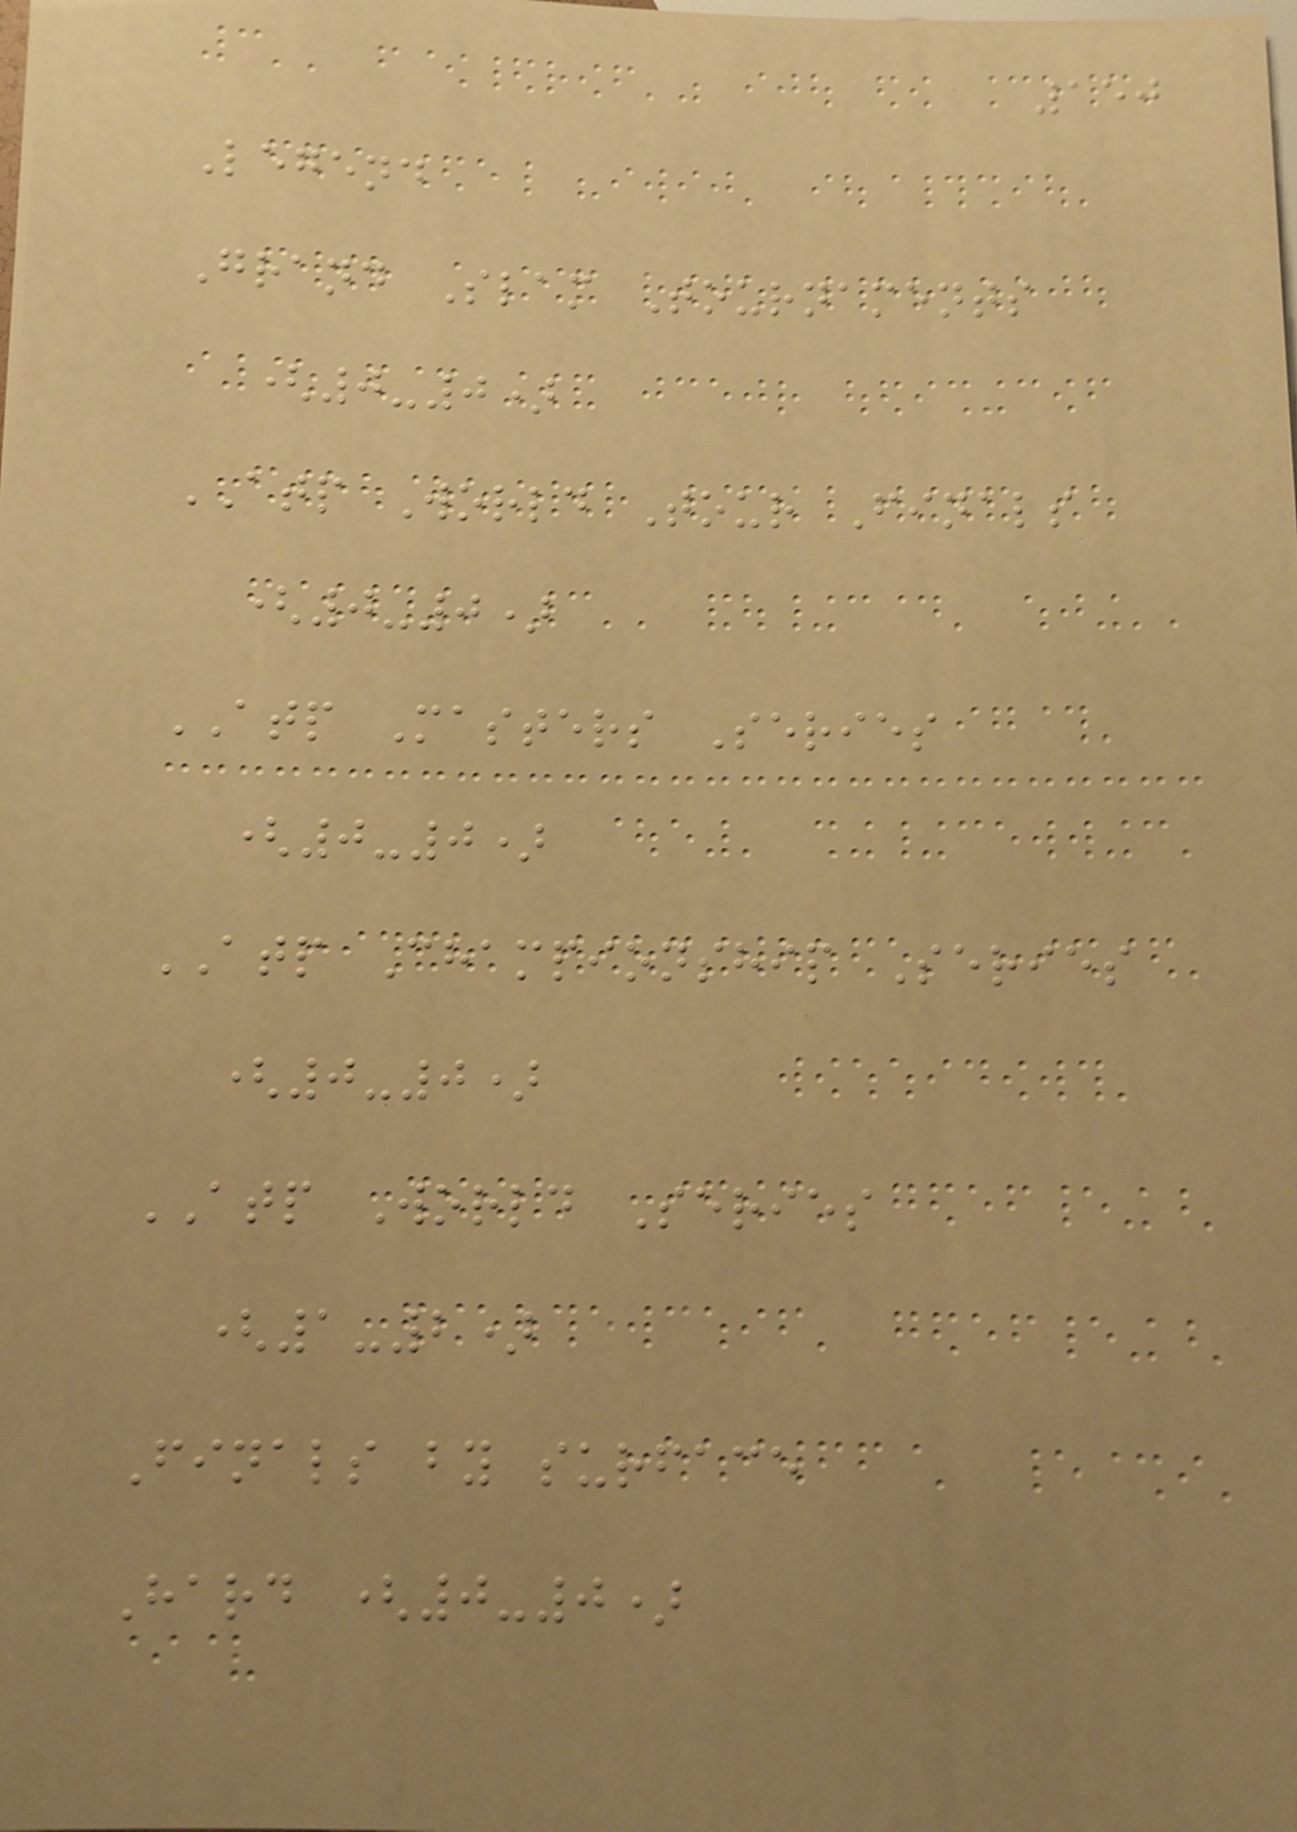150
Legend
Grand Slam Tournaments
(0-0)
ATP World Tour Finals
(0-0)
ATP Masters Series
(0-0)
ATP Championship Series
(0-0)
ATP World Series
(1-2)
Finals by surface
Hard (0-0)
